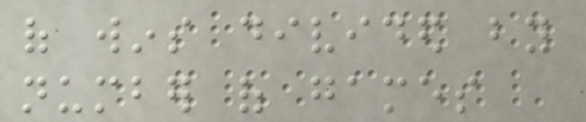of wins divided by
number of games
